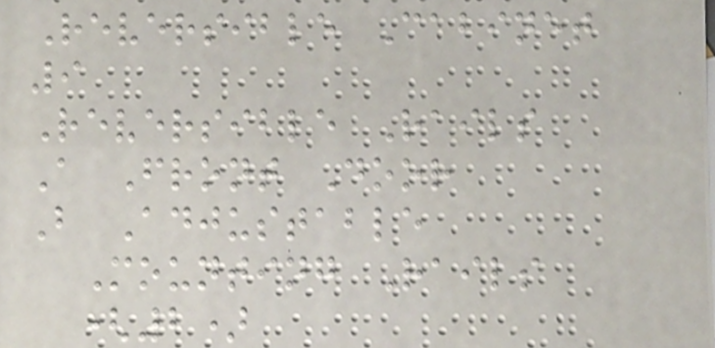Reversible Cabinet
9
Reversible Rails
A Front Door
B Adjustable
Mounting Rails
(2)
